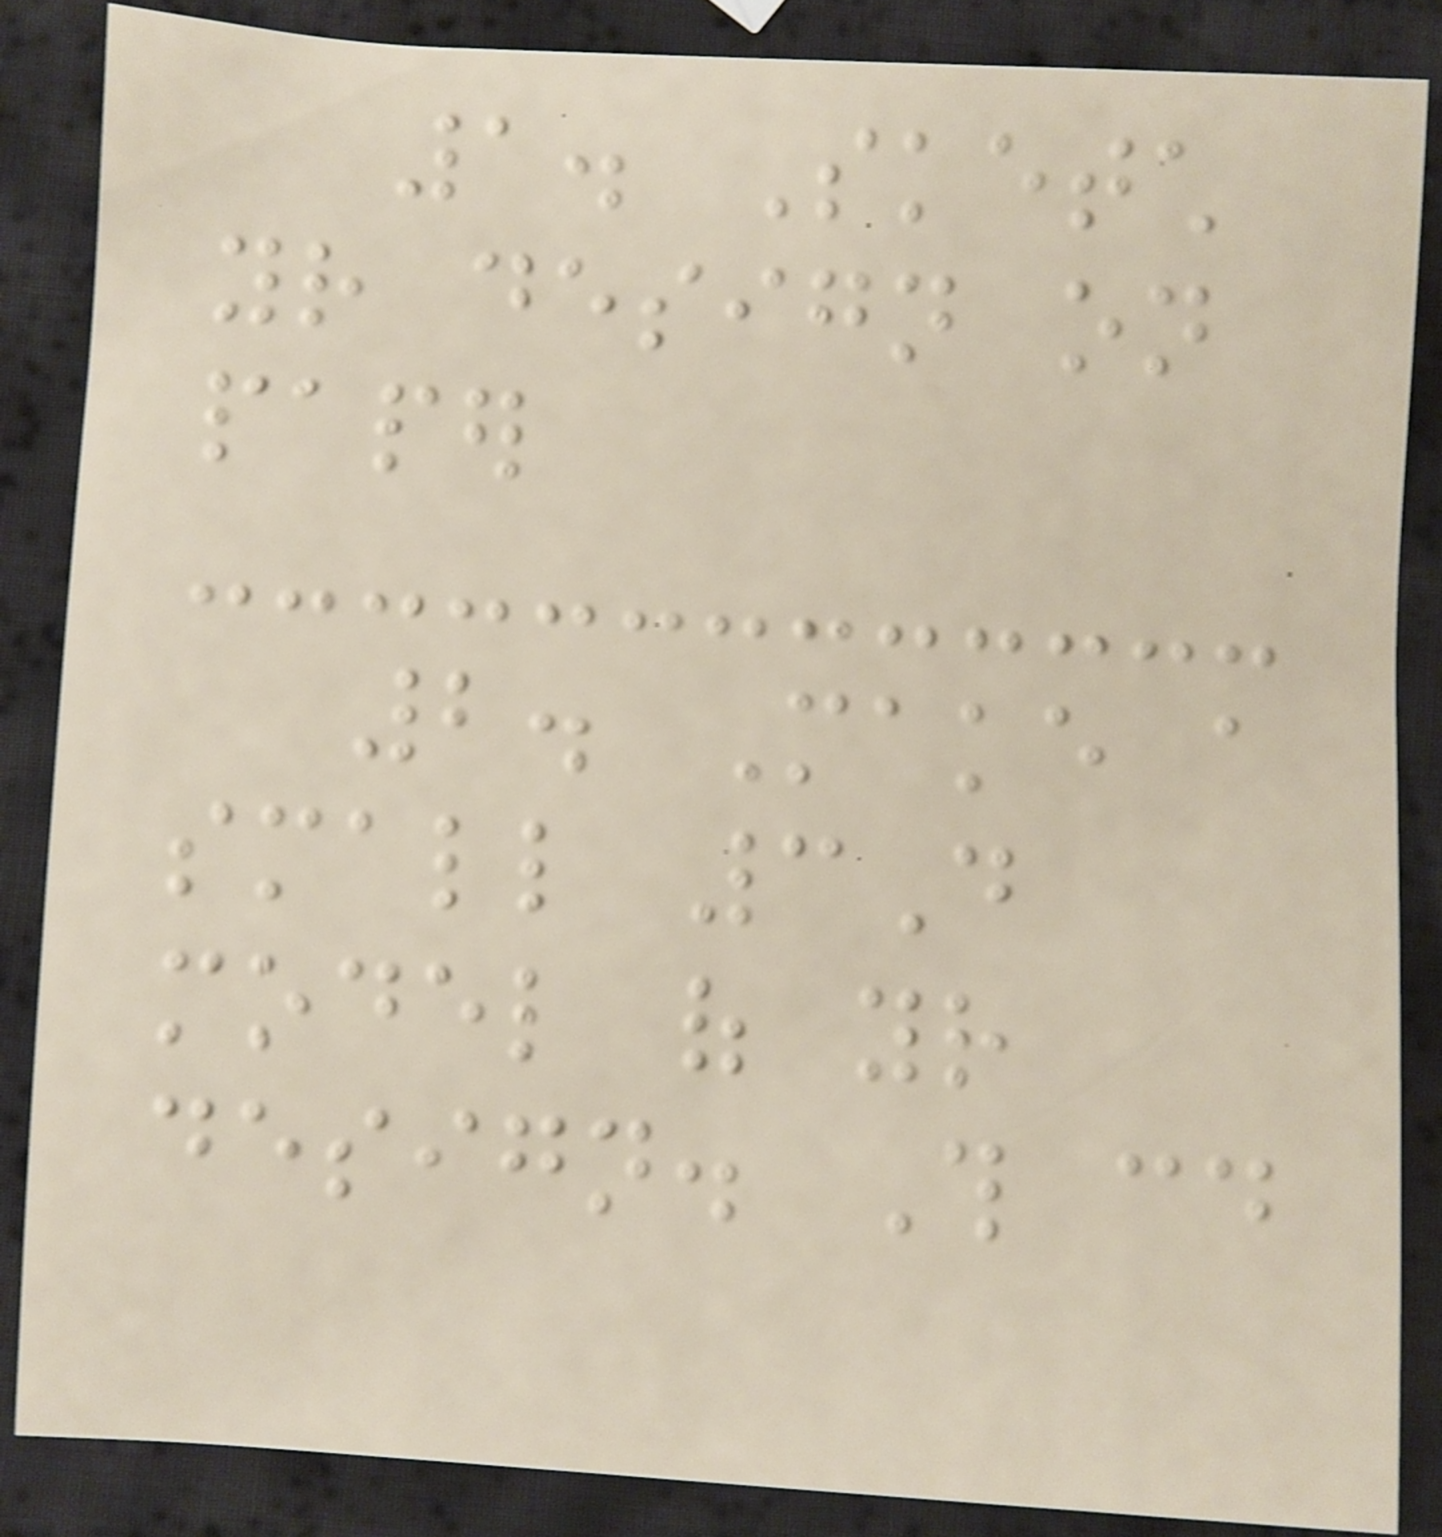1. Sketch
your design on
paper
2. Make a
small 3D
model of your
design. This could
